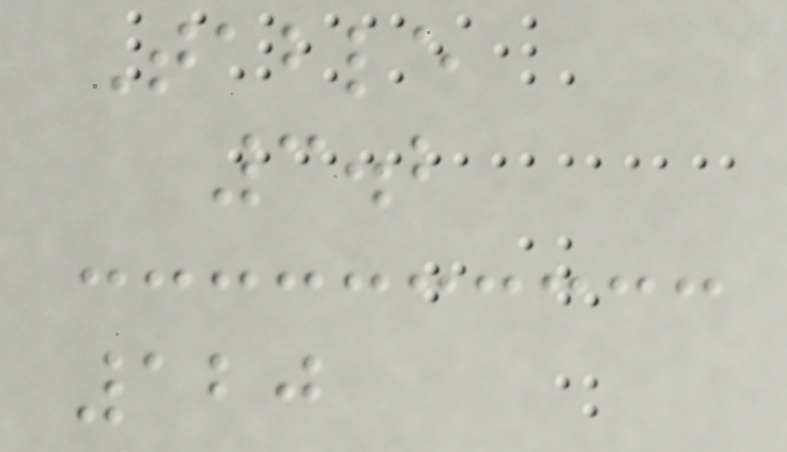Table
3.2
120
